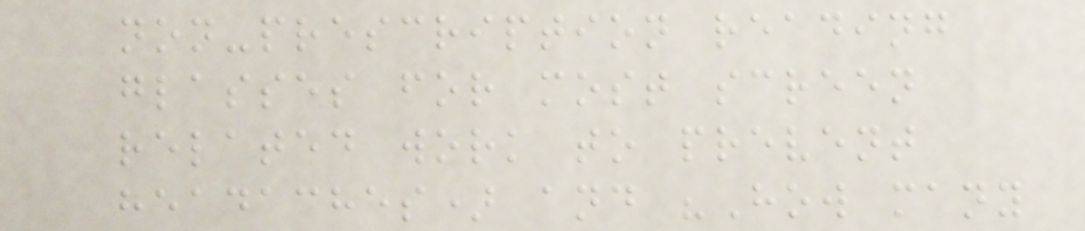non-prescription reading
glasses for most screen
related work to prevent
headaches) and "How many
